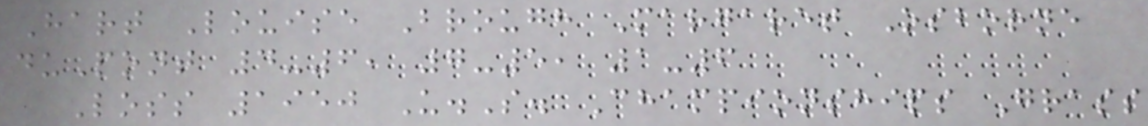Hart Louise Brough Margaret Osborne
duPont 4-6, 7-5, 1-6
Loss 1950 U.S. Championships Grass
